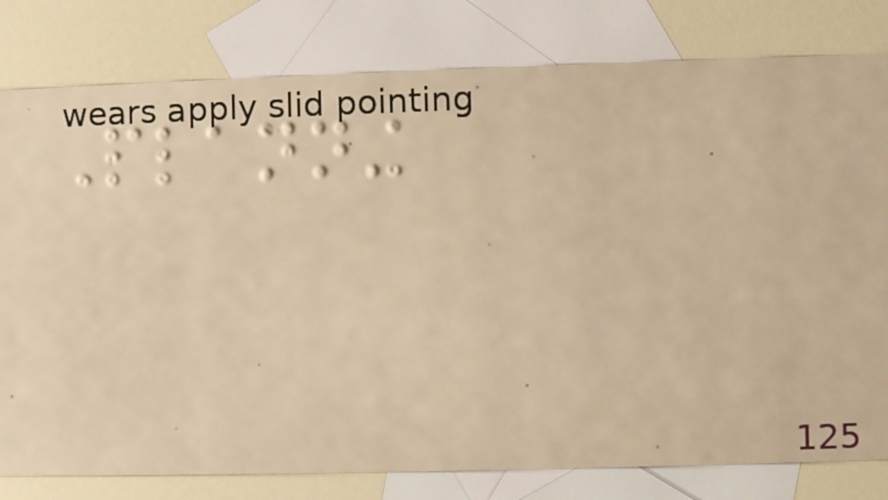Planning
